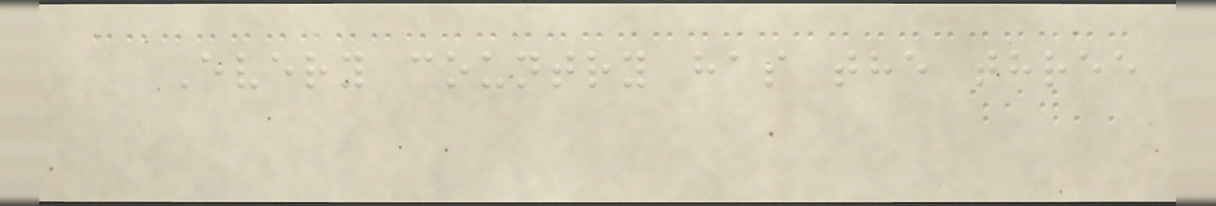Every country has the three
